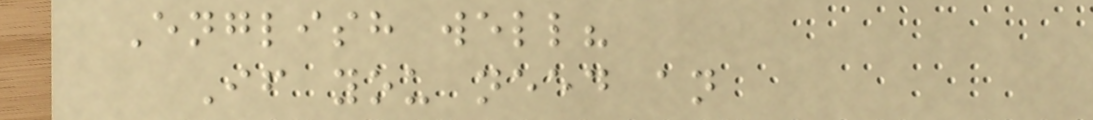English well?
If you need an
